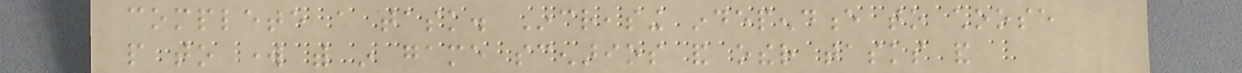complete a task. Increasing independence to choose
people to work with in game scenarios and other tasks and
